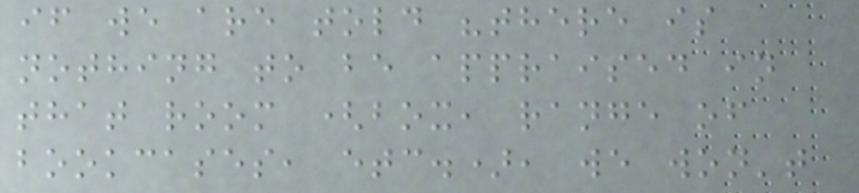if we are told "there is
nothing to be appraised in
that room (box, range of
bookcases, etc.), we won't
